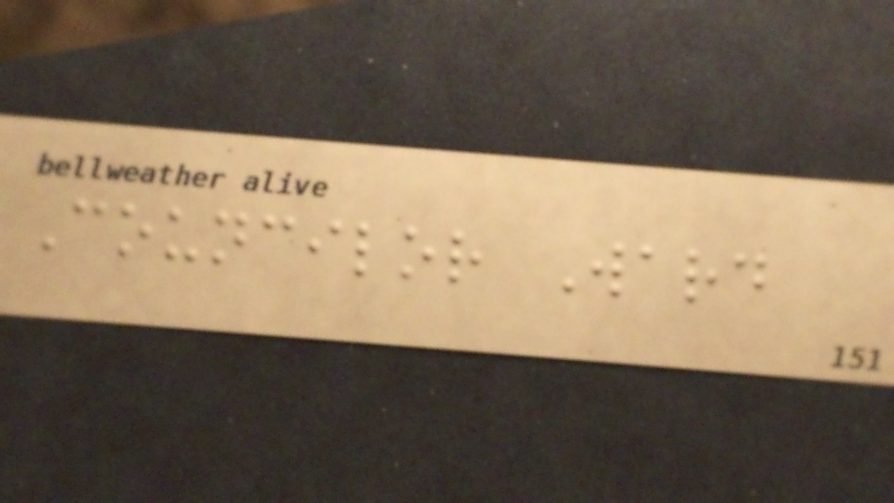Councilor Ward
